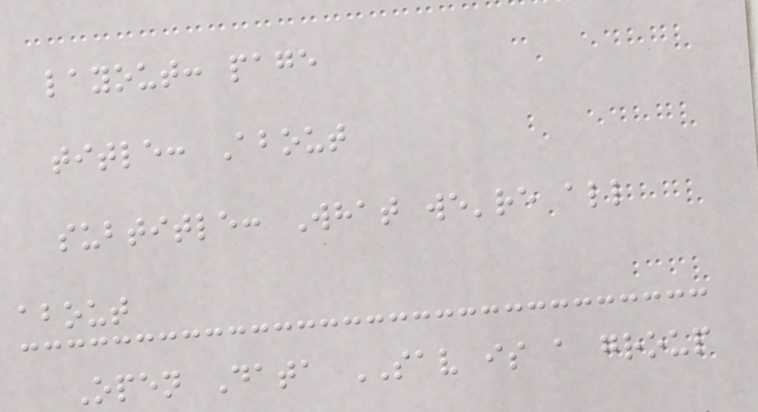layout: page
title: About
subtitle: What we're all
about
Open Data SAV is a group
